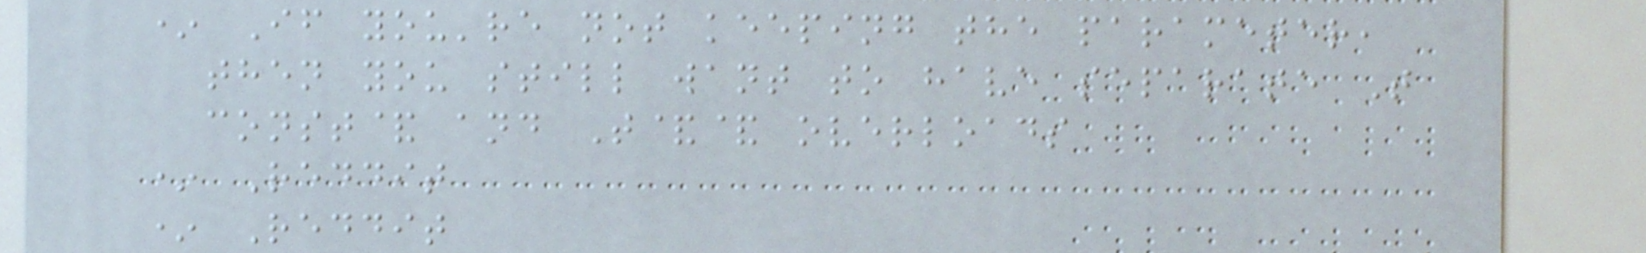* If you're not keeping the parameter,
then you still want to have separate T
const& and T&& overloads
* Reddit
* Reddit
